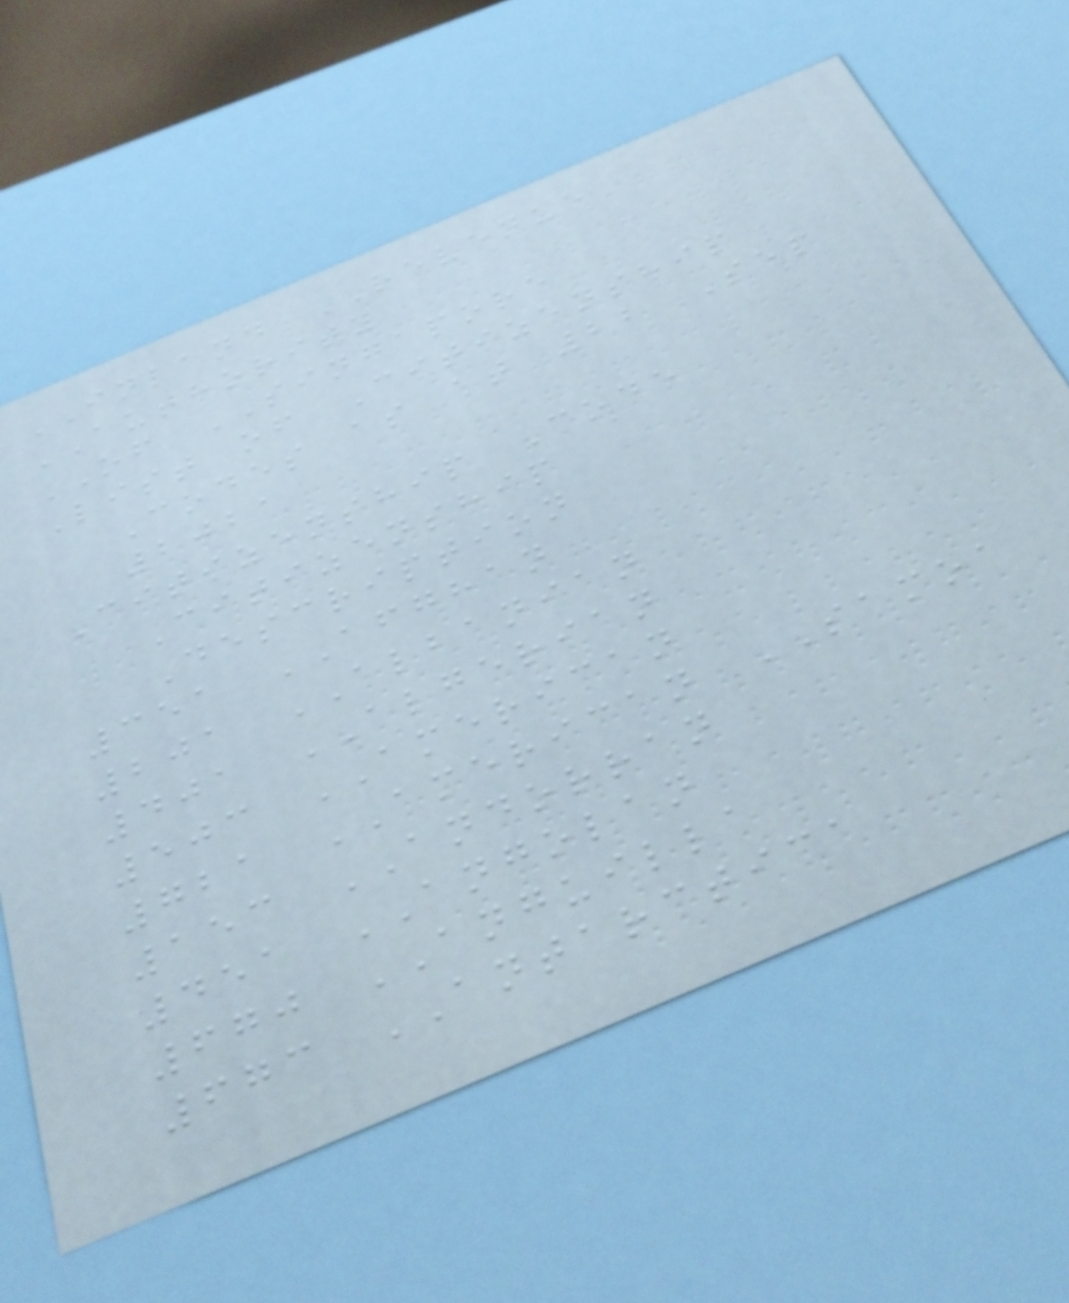INLAND REVENUE
AUTHORITY
OF SINGAPORE
List of Citizenship
Codes as at 22 Sep
2021
Citizenship Code
Citizenship
Description
351 AFGHAN
201 ALBANIAN
401 ALGERIAN
503 AMERICAN
721 AMERICAN SAMOA
153 ANDORRAN
451 ANGOLAN
670 ANGUILLA
673 ANTARCTICA
